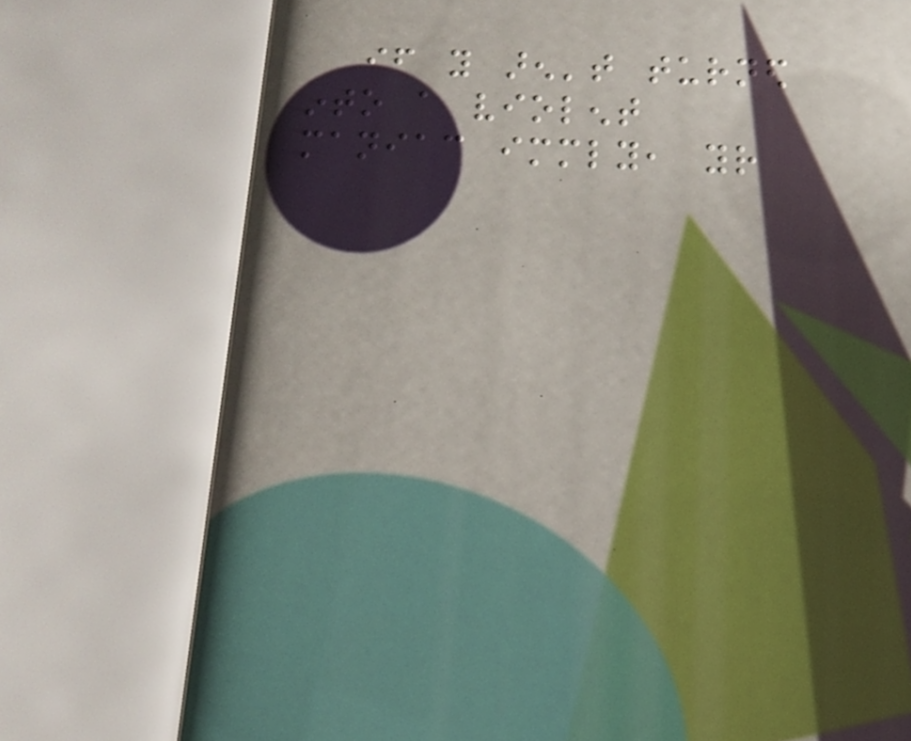if you aren't turned
into a violent
maniac immediately, your
